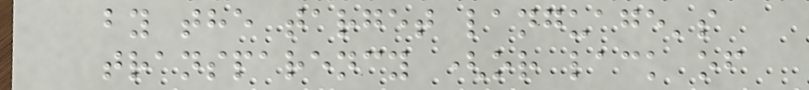by the target language's
transparency (or lack of
